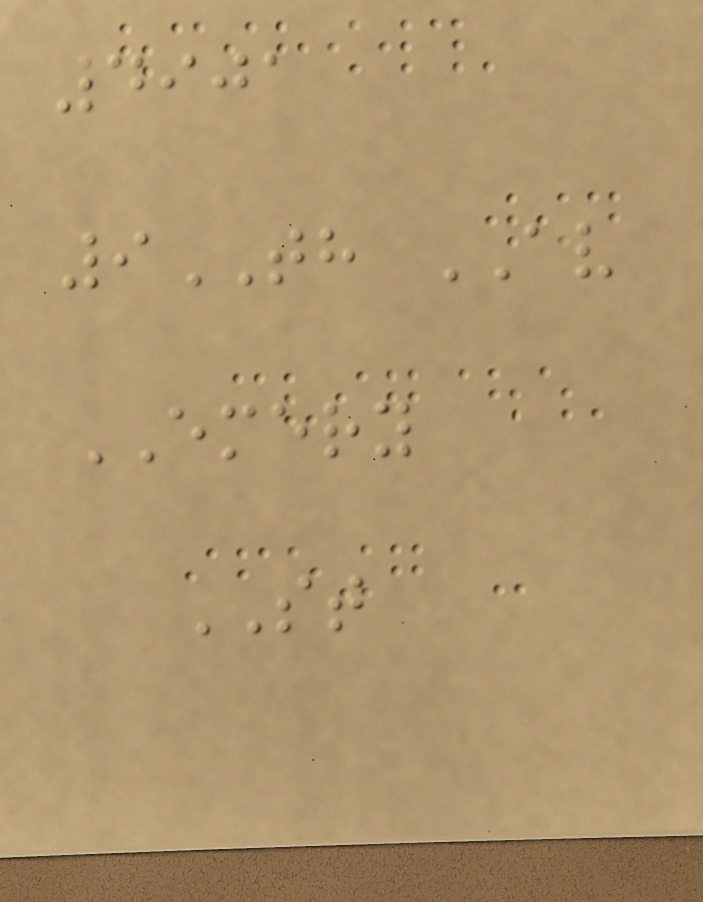4901
9TH AV
EMERY
ST
